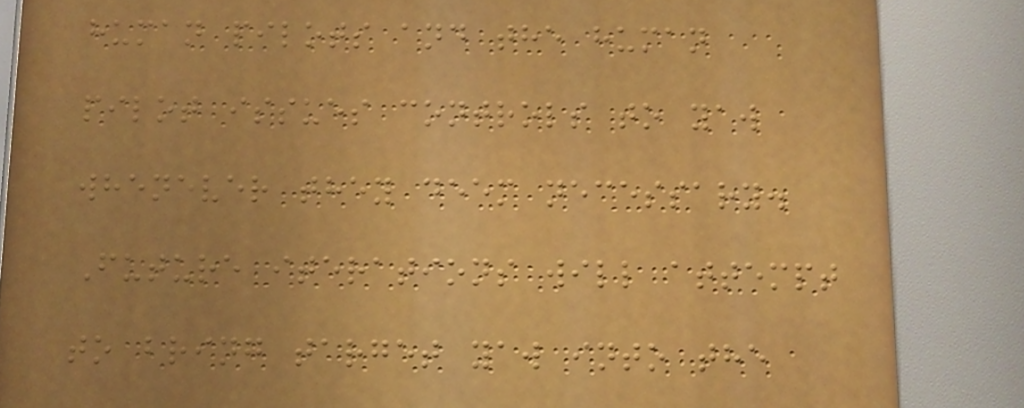human pilots and the human
pilot issues controls to yaw
whenever they deem necessary.
Future iterations will attempt
to bring target yaw into the
